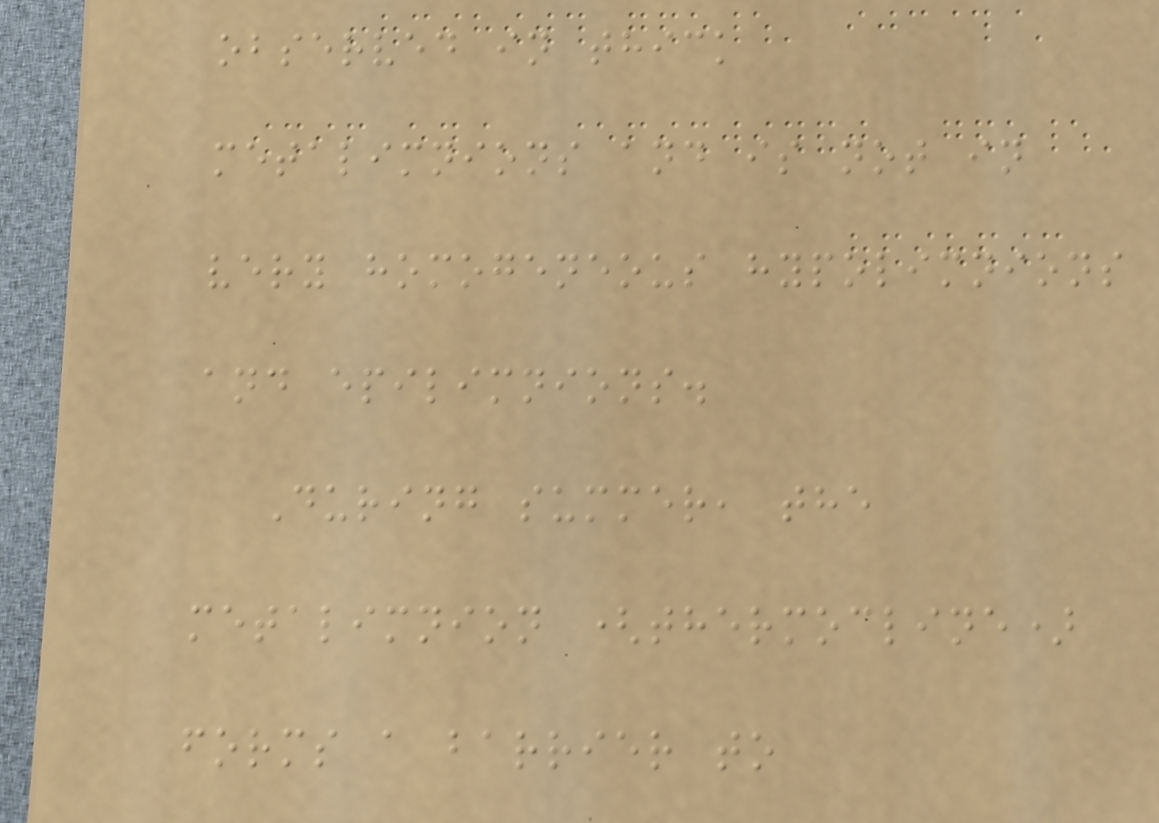observed in thick
metalimnions and is not in
very homogeneous hypolimnions
and epilimnions.
During summer, the
metalimnion (thermocline)
forms a barrier to
